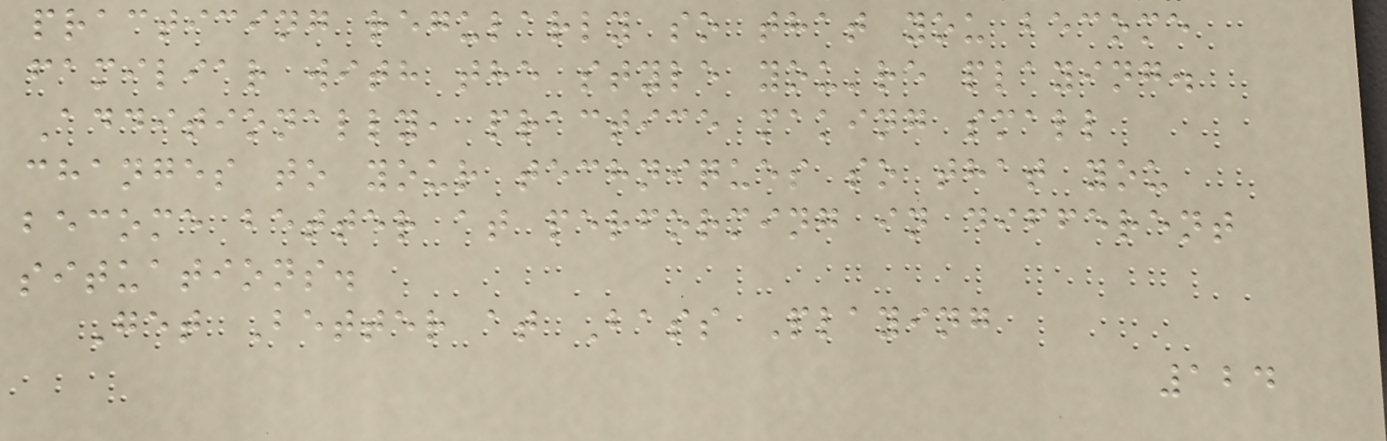practicing regularly so that you become
familiar with the style you're playing.
Additionally, practice making small
changes to your techniques so that you
become better at performing in different
situations.
Get Better at Bass Playing
124
